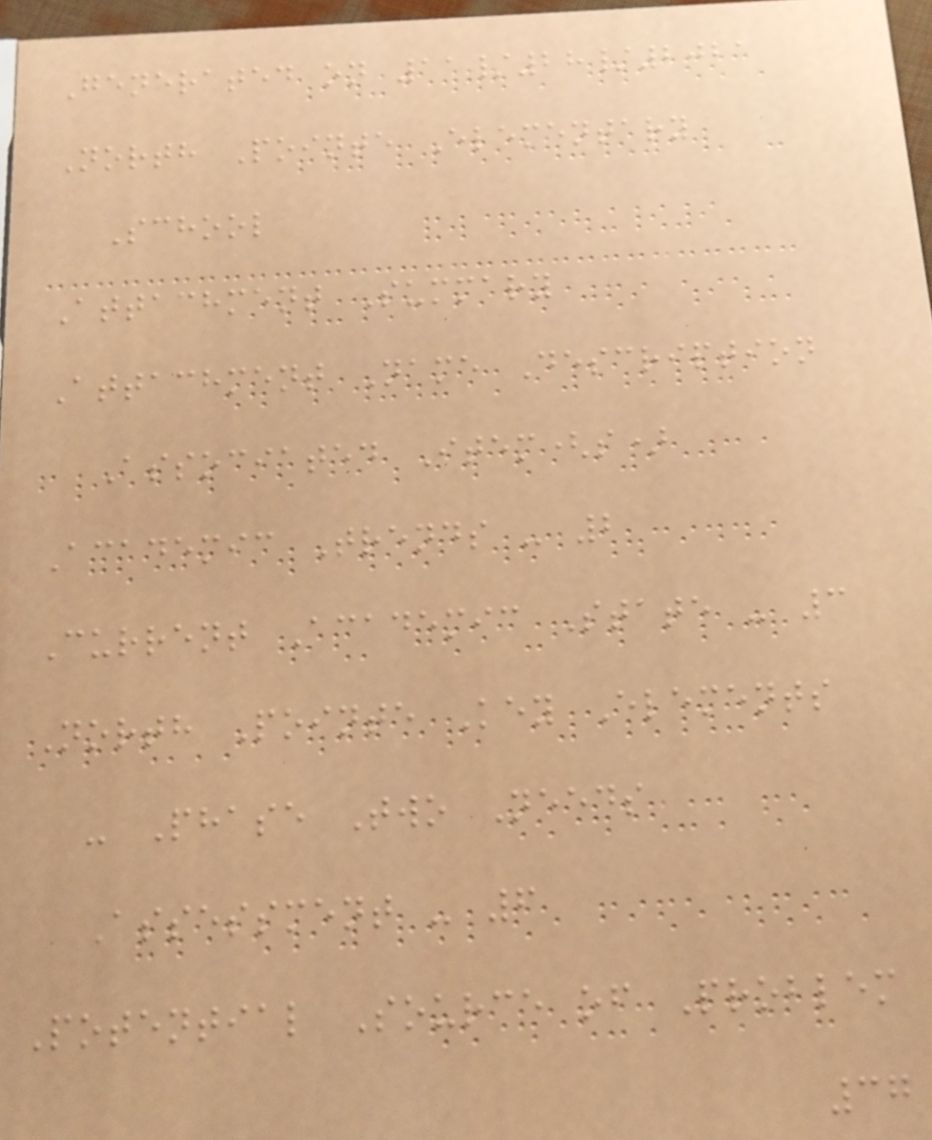Generated on 11/28/2021
North Pointe Elementary
School
Attachment Summary
Attachment Name Description
Associated Item(s)
Academic Trends - 2
Current Academic State - 3
North Pointe Key Elements
- Phase Two Needs
Assessment - 6
Potential Source of Problem
37
